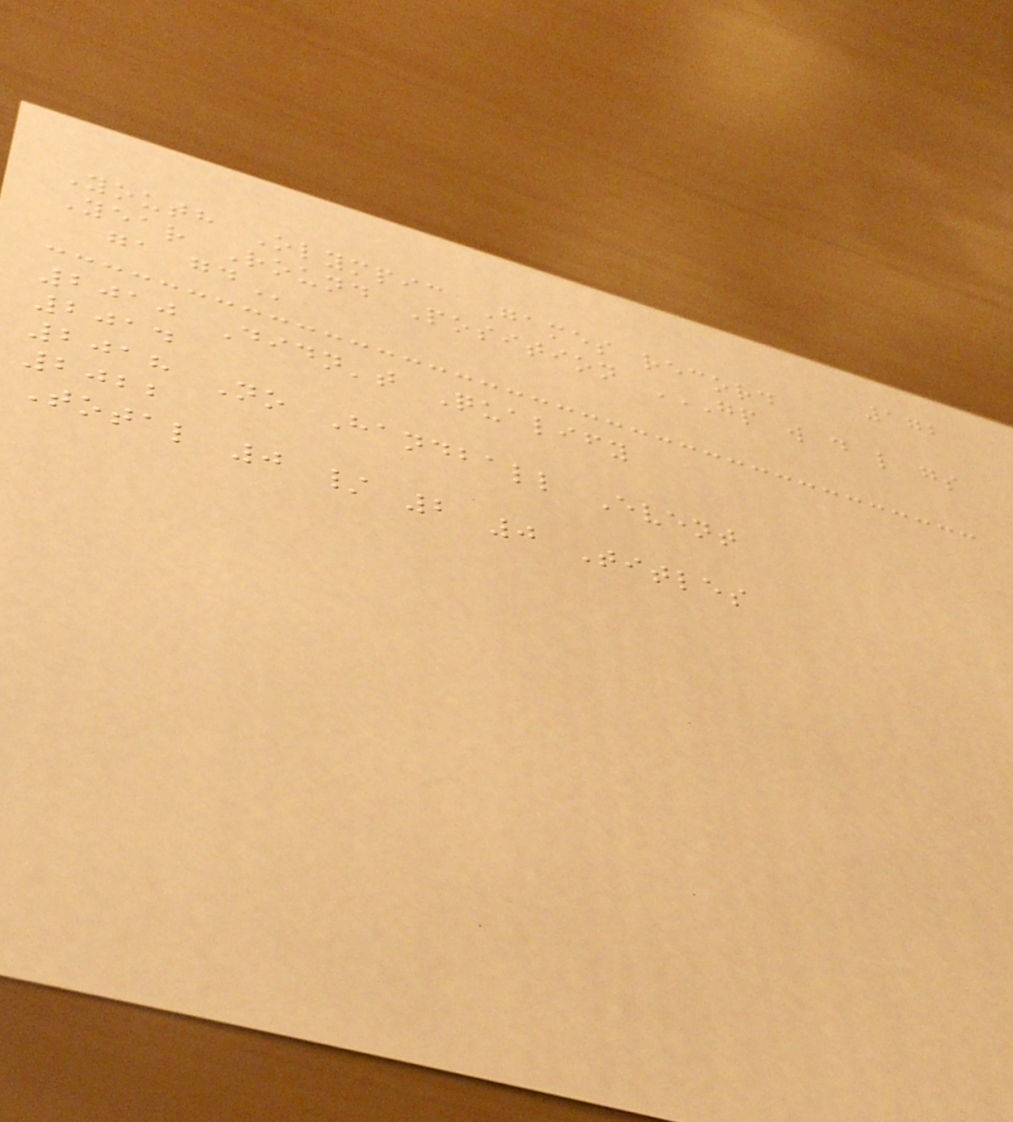172
Youth Olympic Games record
Year Round Position GP W D L GS
GA GD
2010 Didn't Qualify
2014
2018 No Handball Event
2022
Total 0 / 2 0 Titles
